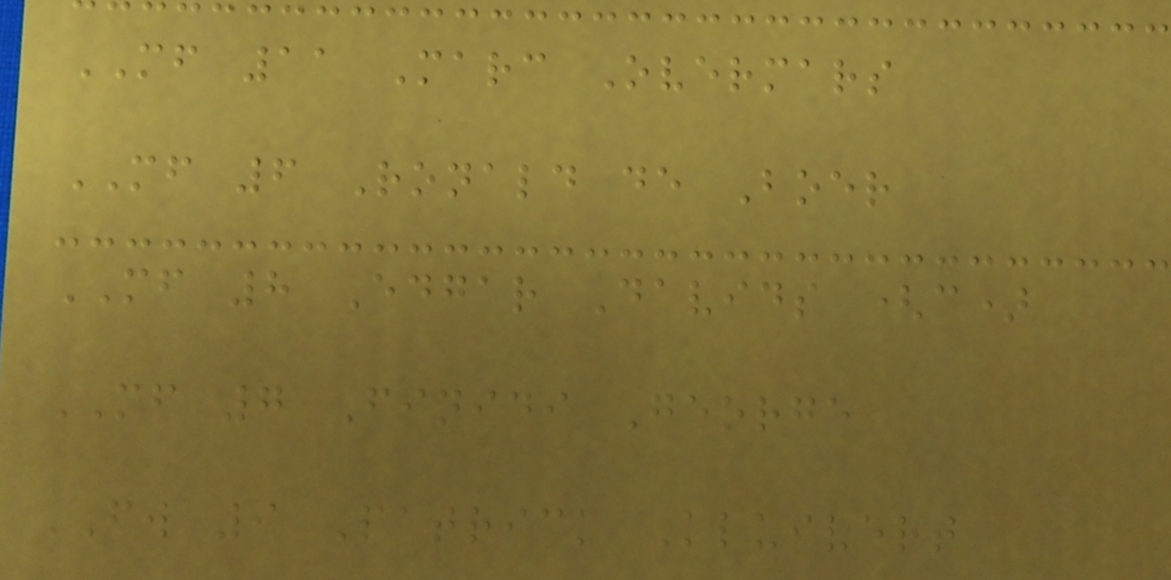MF 11 Marc Overmars
MF 6 Ronald de Boer
MF 8 Edgar Davids (c)
MF 7 Finidi George
FW 9 Patrick Kluivert
